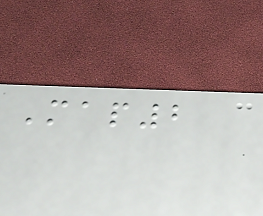Map2
